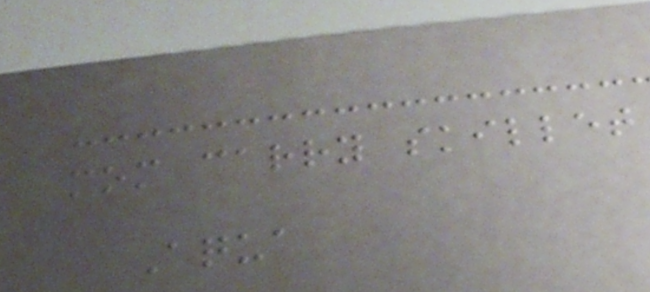mom carry skillet
Aqua
